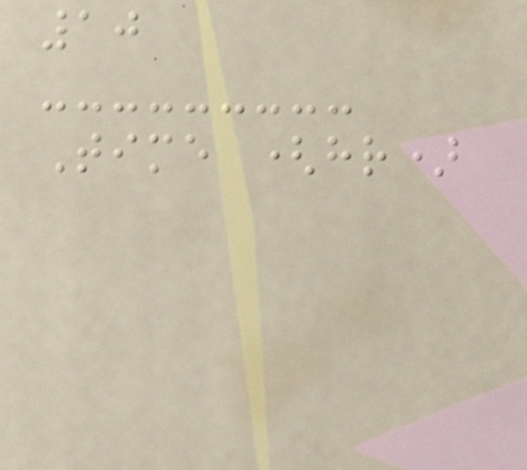10
Time (hr)
